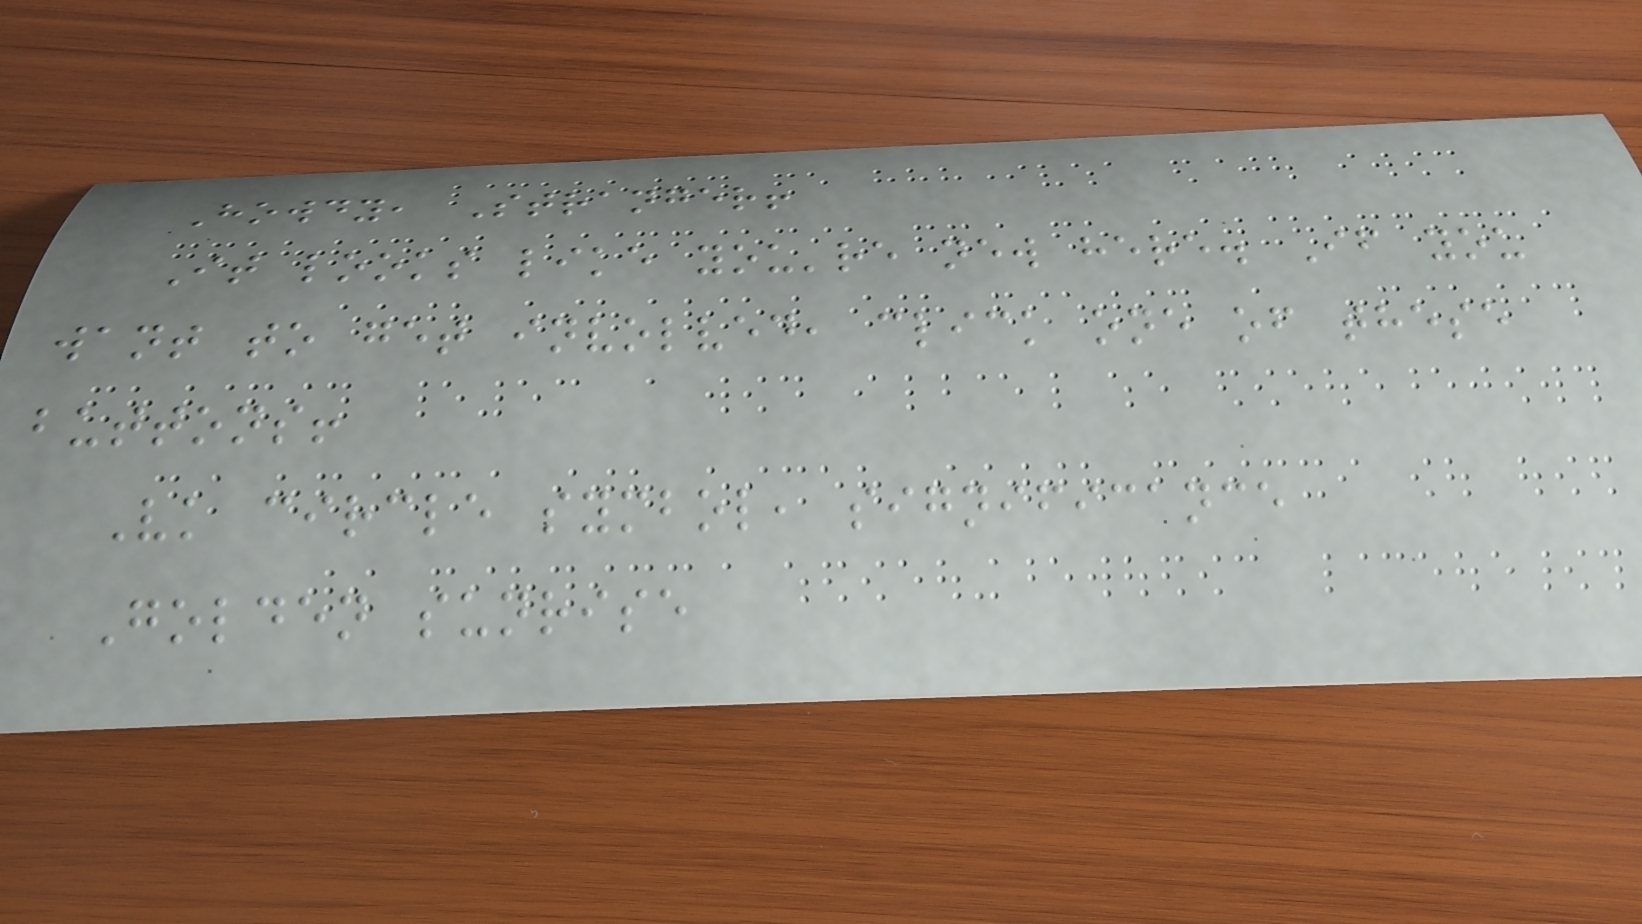Howdy, Stranger!
It looks like you're new here. If you
want to get involved, click one of these
buttons!
Vk circle symbol, significance
Golden sunrise
